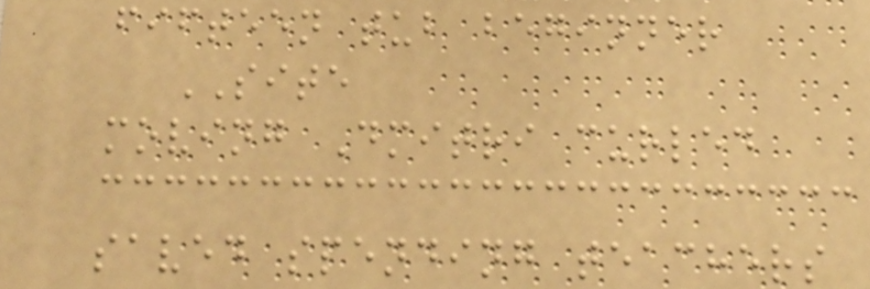fifteen tub beginner
SITE
moving Dmitri curled
saved spending teachers
